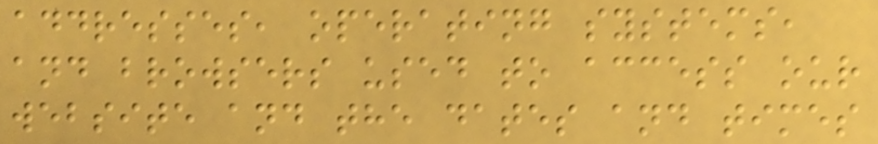addresses, operating systems,
and browsers used to access our
website and the dates and times
